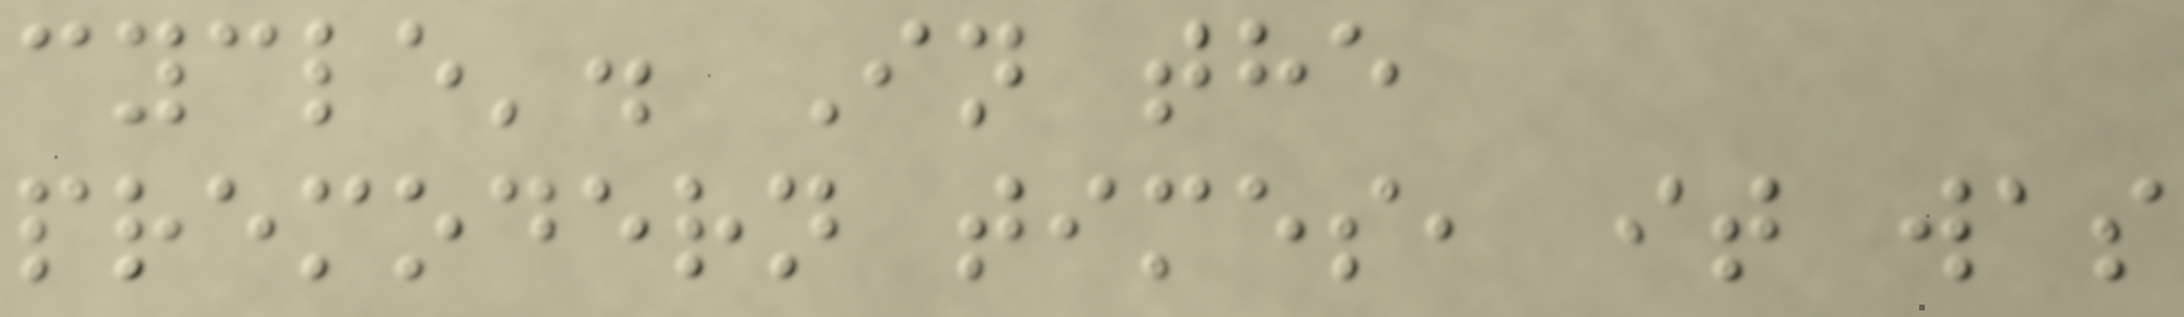cycle'. In the
premodern times, it was
